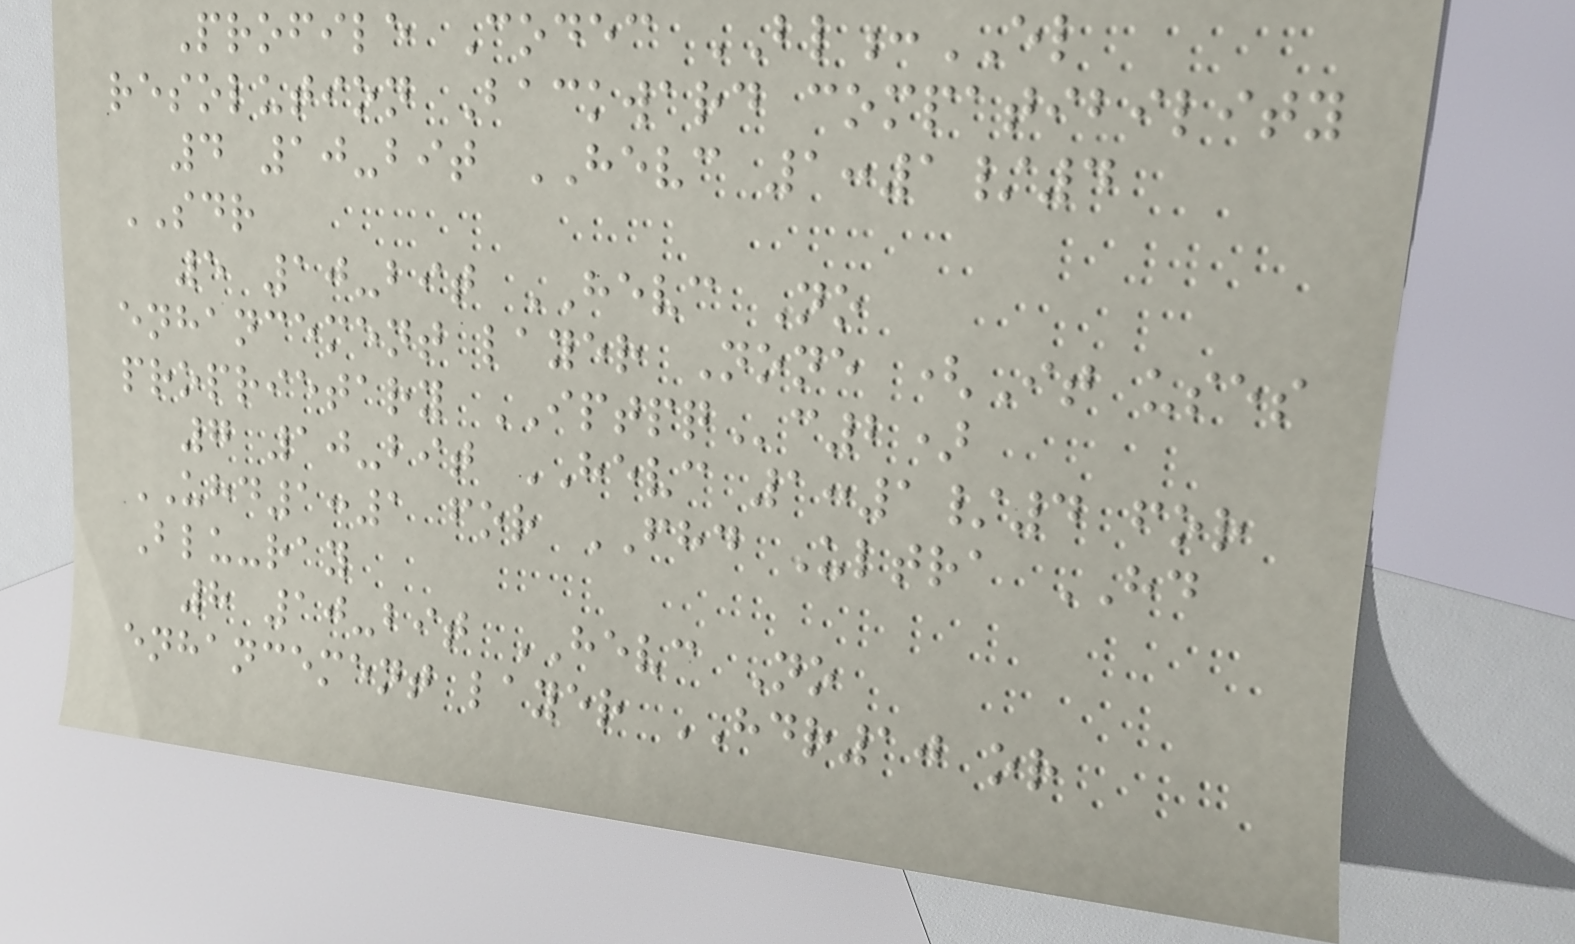Profile Codec BL:EL
resolution Backward compatibility
4 10-bit HEVC 1:1/4
SDR
5 10-bit HEVC No
enhancement layer None (It uses
proprietary IPTPQc2)
7 10-bit HEVC 1:1/4 for
UHD1:1 for FHD Ultra HD
Blu-ray
8 10-bit HEVC No
enhancement layer HDR10 or
